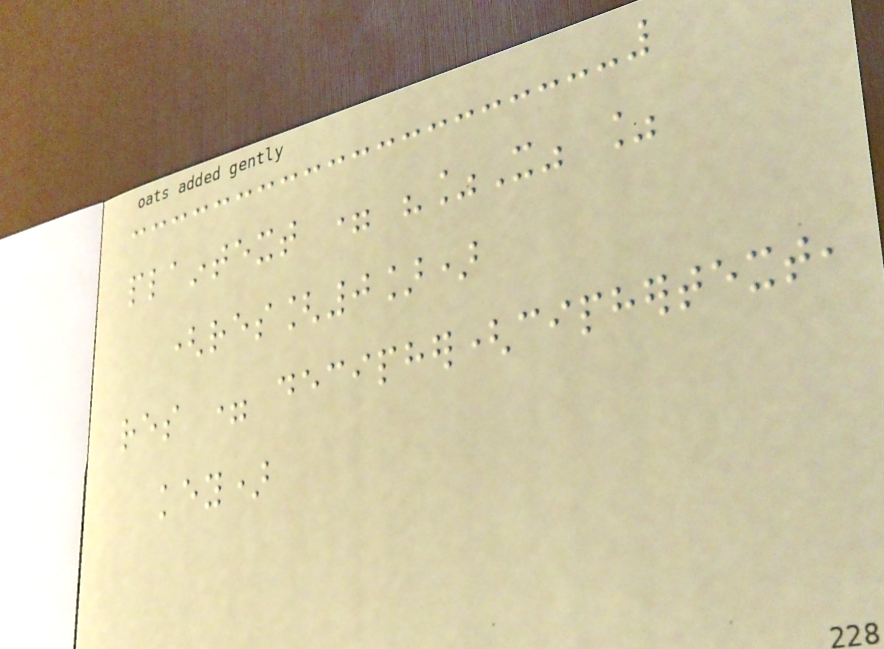plaintext = "%X" %
(res[0])
res = decipher(ciphertext,
key)
